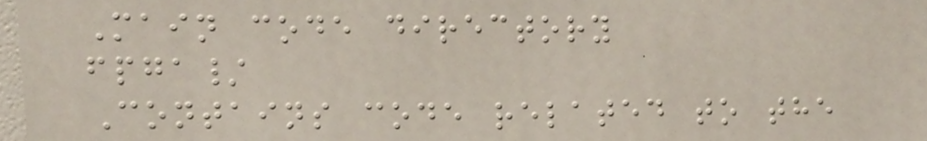Main code directory
fpga/
Contains code related to the
